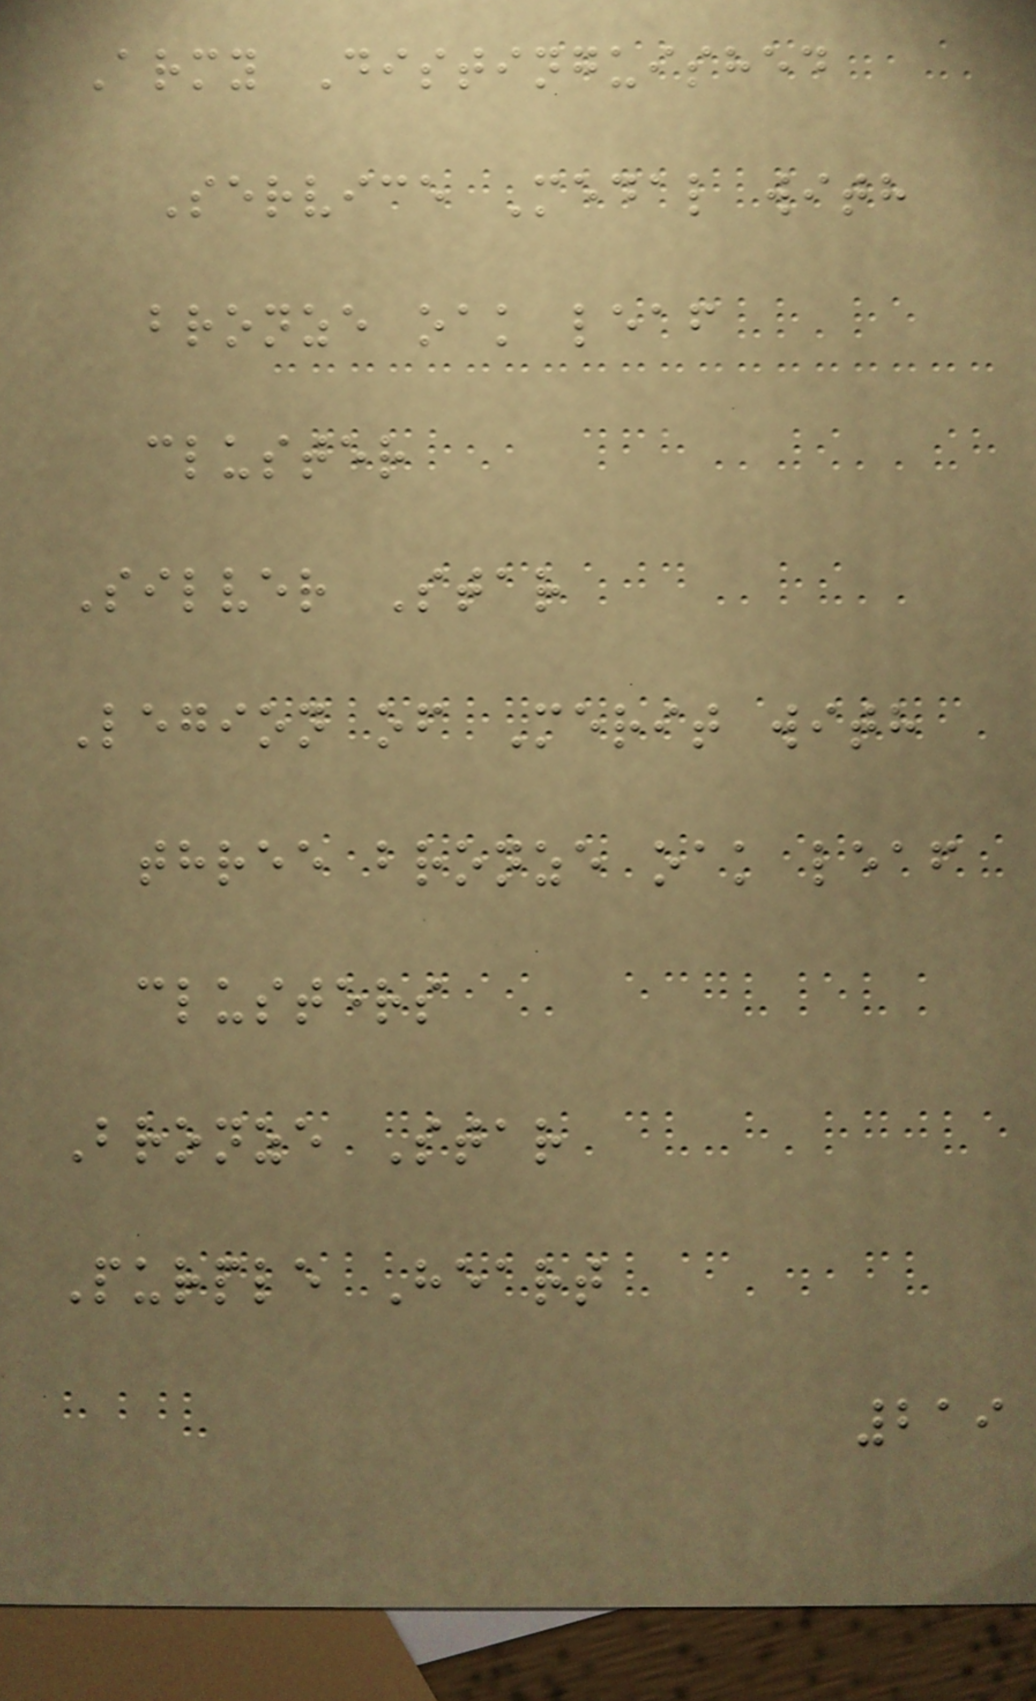Army Distinguished
Service Medal with
bronze oak leaf
cluster
Silver Star
Legion of Merit with
three bronze oak leaf
clusters
Bronze Star
Purple Heart
219
